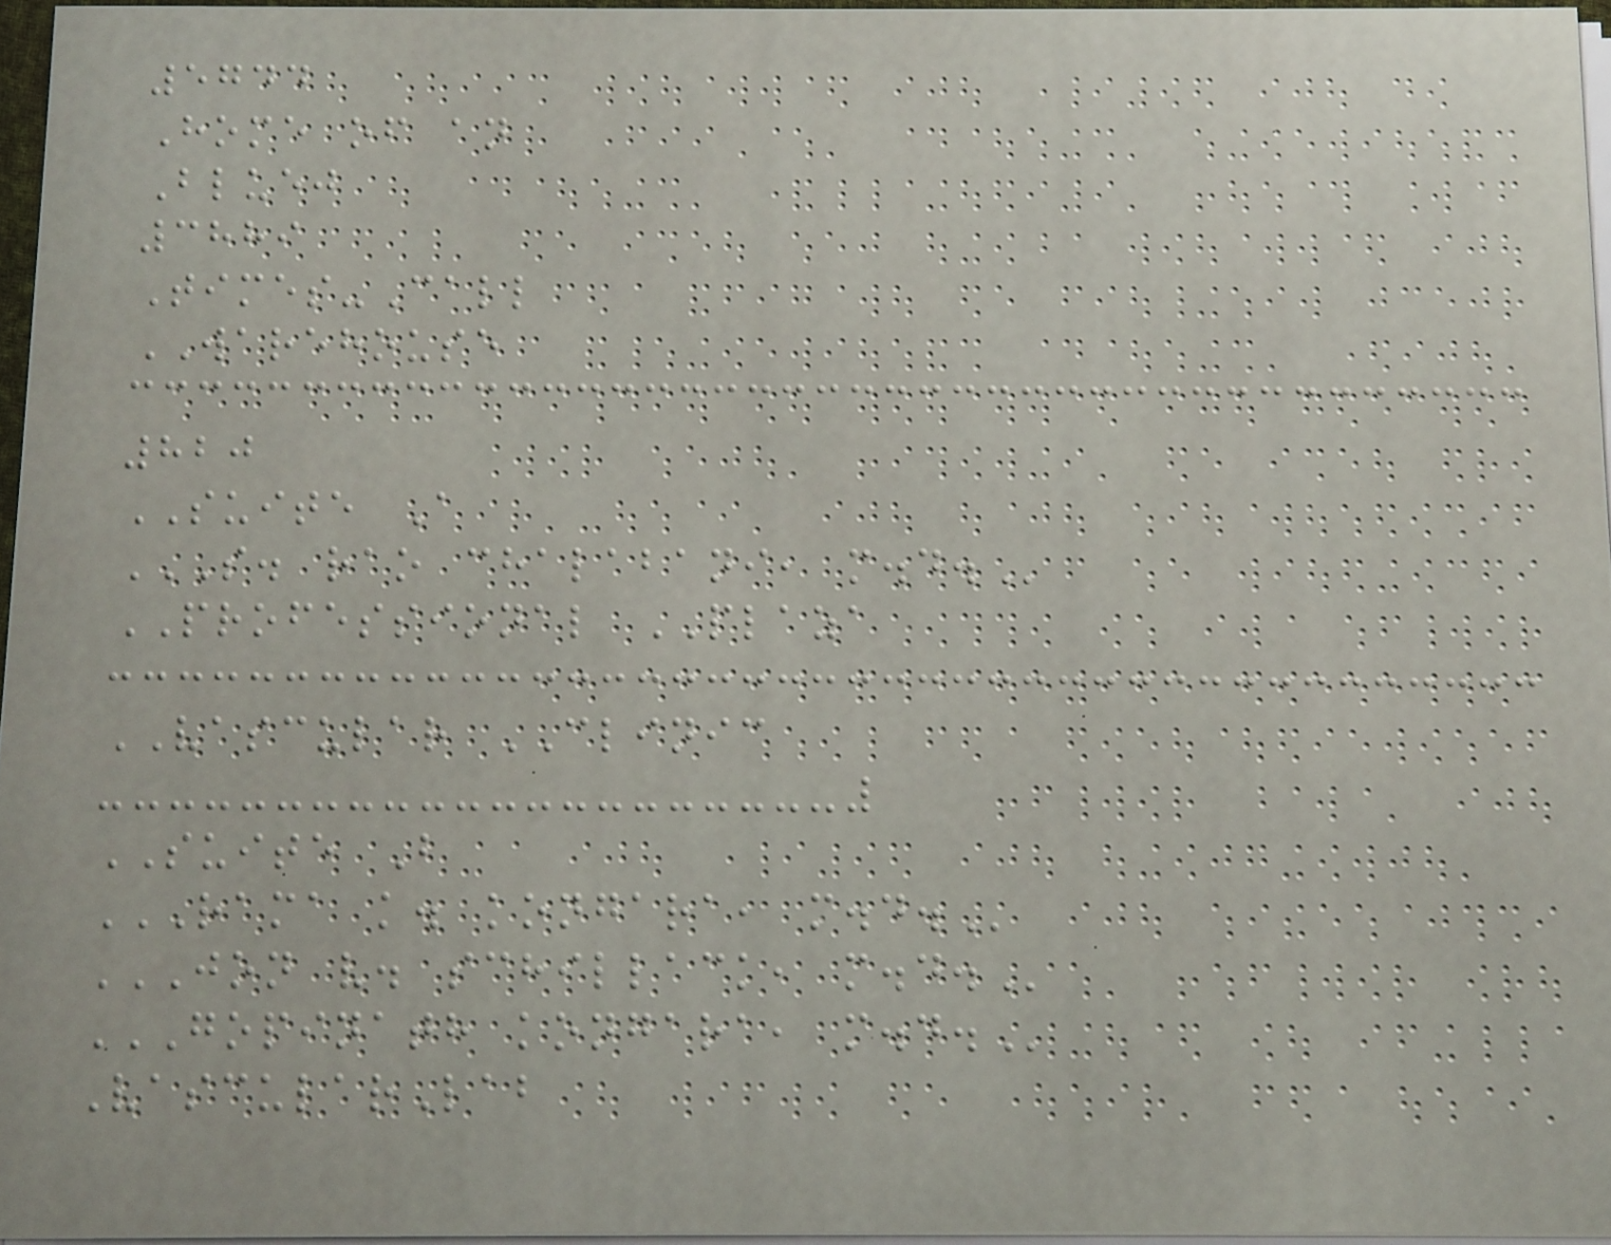5744
Home of an
Bluej
3889
Times-Call
WAREHOUSE
820
SUITE A
S. RAO CHALABANI, M.D.
PROFESSIONAL PLAZA
VASCULAR CLINIC
SUITE B
RAMA K. KONGARA, M.D.
JON V. SCHILLACK, M.D.
GOPINATH KONGARA, M.D.
VascularLab
